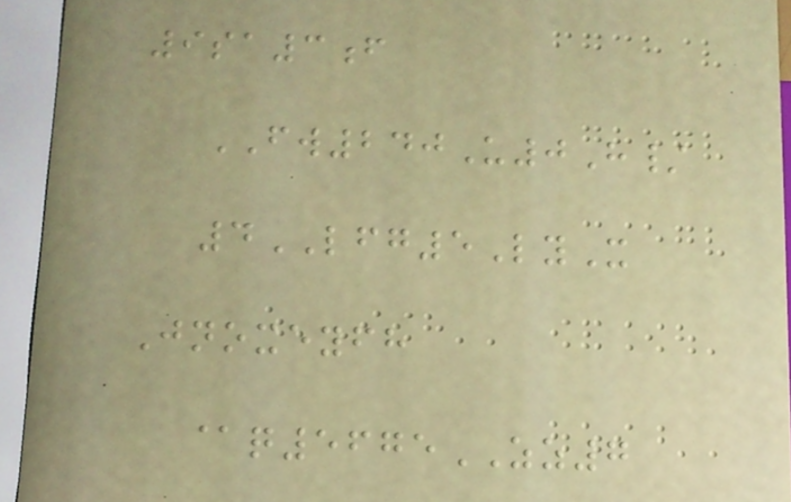9sa3f
FW240U0H/
4LFG5LyX
Jnoxeyfh
@q5675ZZ7
